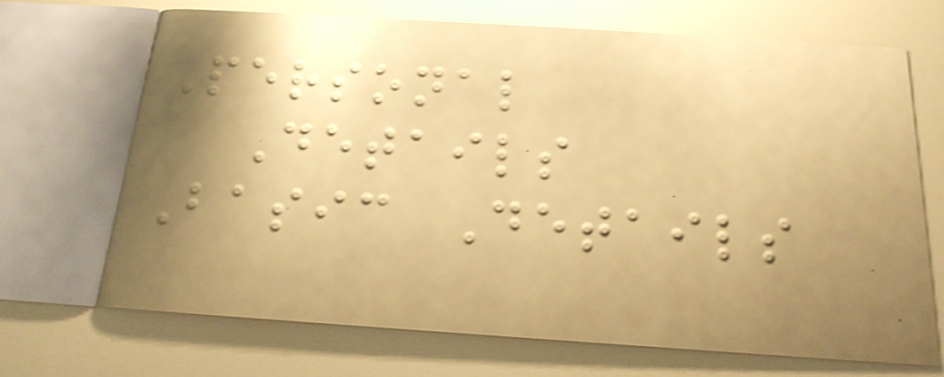Personal
Details
Basic Details
